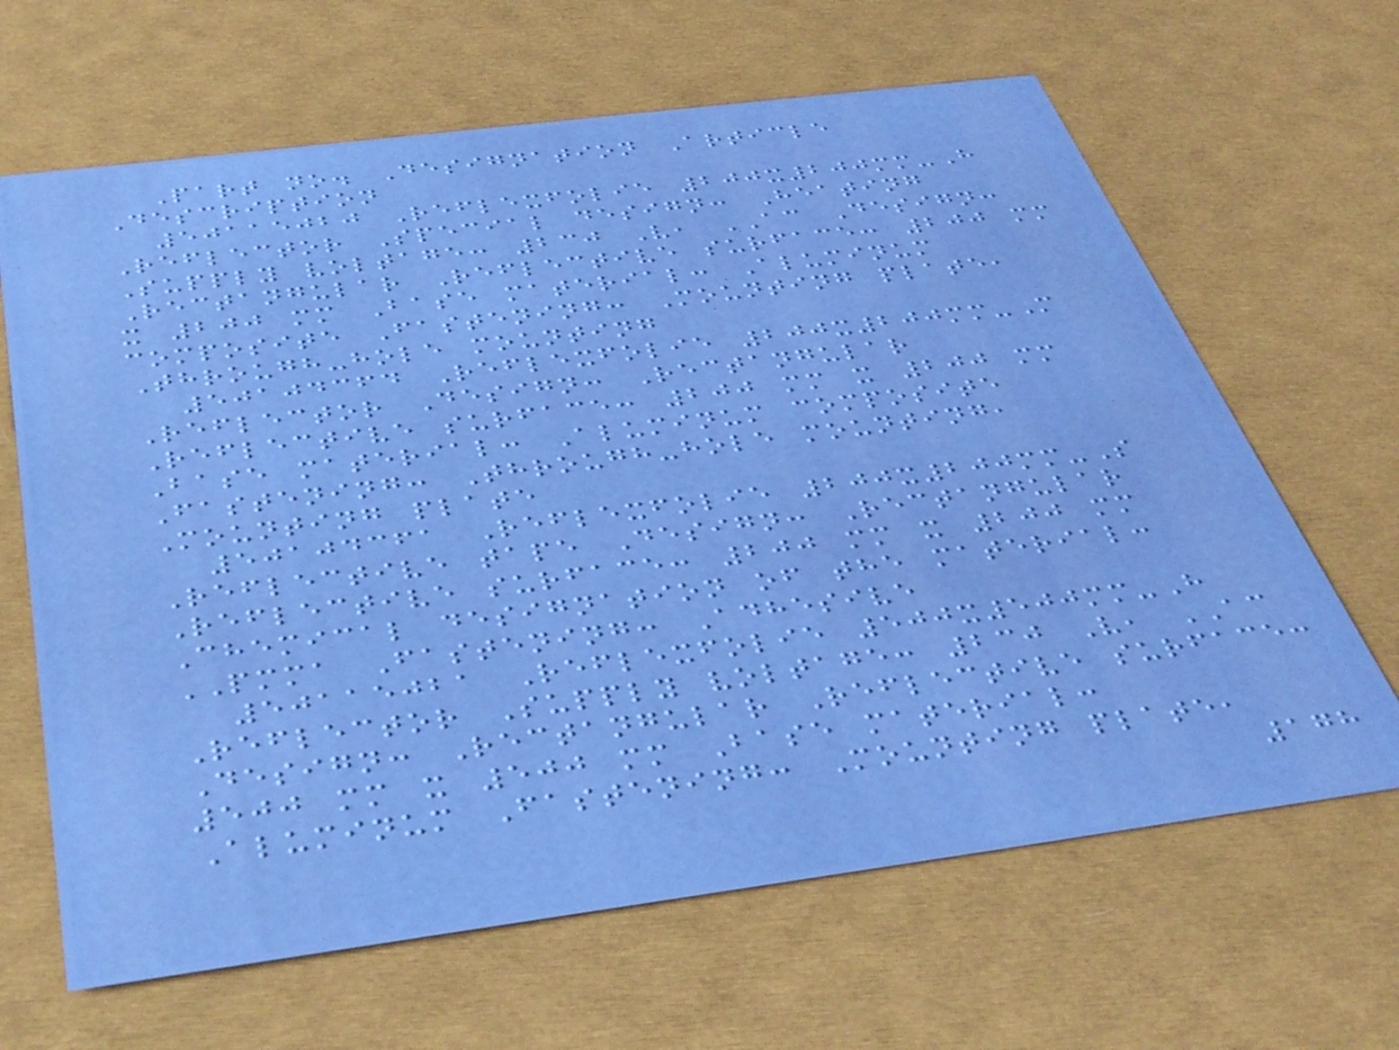Part no. Designation Article
Description
50115020 Reflexfolie 200x200mm-H
Reflector Special design: Heating
Supply voltage: 230 V, AC Design:
Rectangular Reflective surface: 200 mm
x 200 mm Base material: Aluminum
composite Fastening: Mounting plate,
Through-hole mounting
50104364 Reflexfolie 200x200mm-M
Reflector Design: Rectangular
Reflective surface: 200 mm x 200 mm
Base material: Aluminum composite
Fastening: Through-hole mounting,
Mounting plate
50104361 Reflexfolie 200x200mm-S
Reflective tape Design: Rectangular
Reflective surface: 200 mm x 200 mm
Chemical designation of the material:
PMMA Fastening: Adhesive
50115021 Reflexfolie 500x500mm-H
Reflector Supply voltage: 230 V, AC
Design: Rectangular Reflective surface:
500 mm x 500 mm Base material:
Aluminum Fastening: Mounting plate,
178
